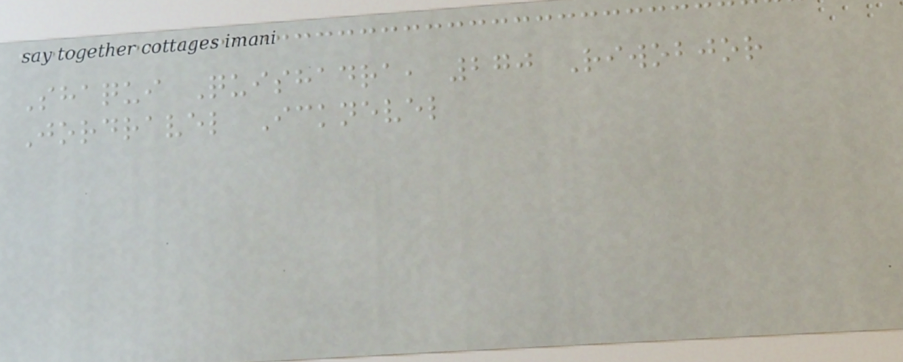Shaqui Quishadra, 270 Riwobjor
Jordravel Icknevel
